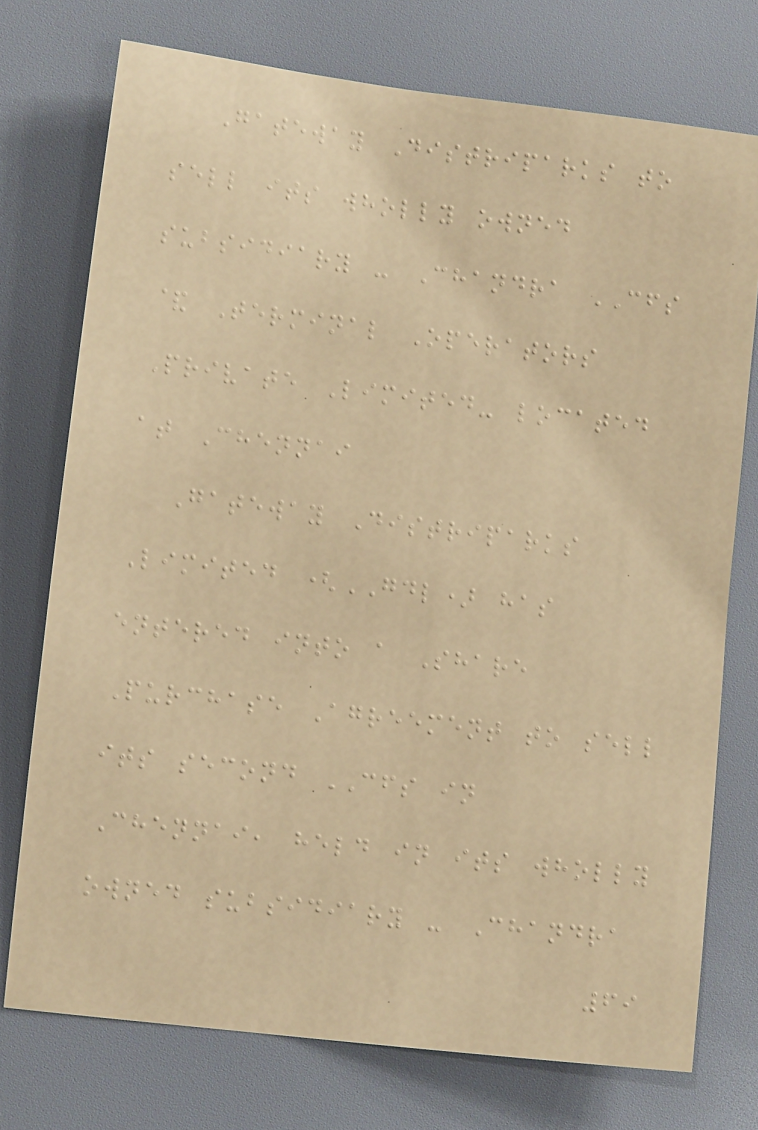Gateway Distriparks to
sell its wholly owned
subsidiary - Chandra CFS
& Terminal Operators
Private Limited- located
at Chennai
Gateway Distriparks
Limited (GDL) has
entered into a Share
Purchase Agreement to sell
its second CFS in
Chennai, held in its wholly
owned subsidiary - Chandra
69
